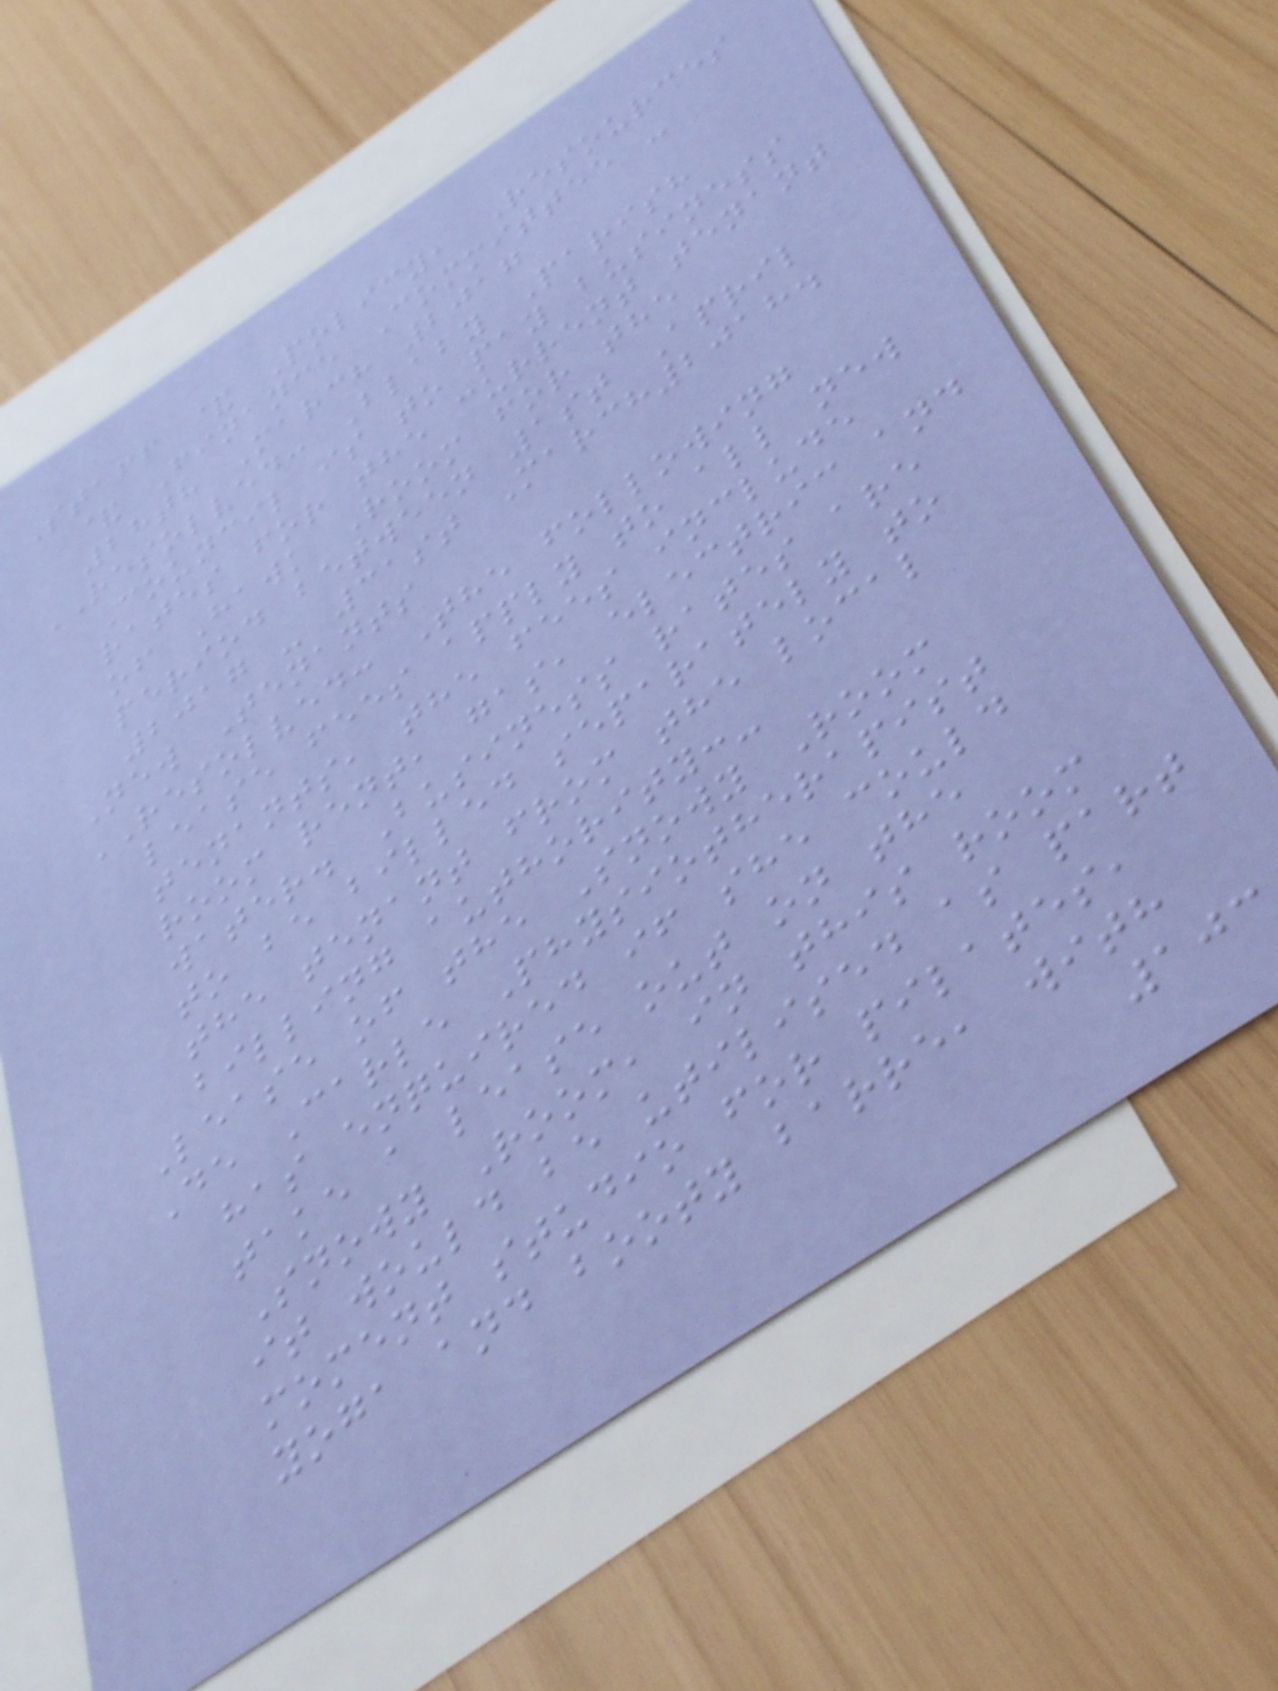Staff & Policy, Resources
& Finance Committee -
28th March 2017
RESOLVED: Blaby Parish
Council is to pay business
rates for the current tenant
of Hawk Room for the
period between 1st April
2017 - 31st March2018.
New Tenants
RESOLVED: The following
lease fees apply to all new
tenants, the fees include
room rent, gas, electric and
water. Business rates are
to be billed separately to
the tenant from the local
billing authority:-
Lease of the Snowy Room
De Carle Physiotherapist
has enquired if she could
take a lease out on the
Snowy Room, in this room
it would be utilised as part
moment studio for pilates,
yoga and booty barre, with
103
